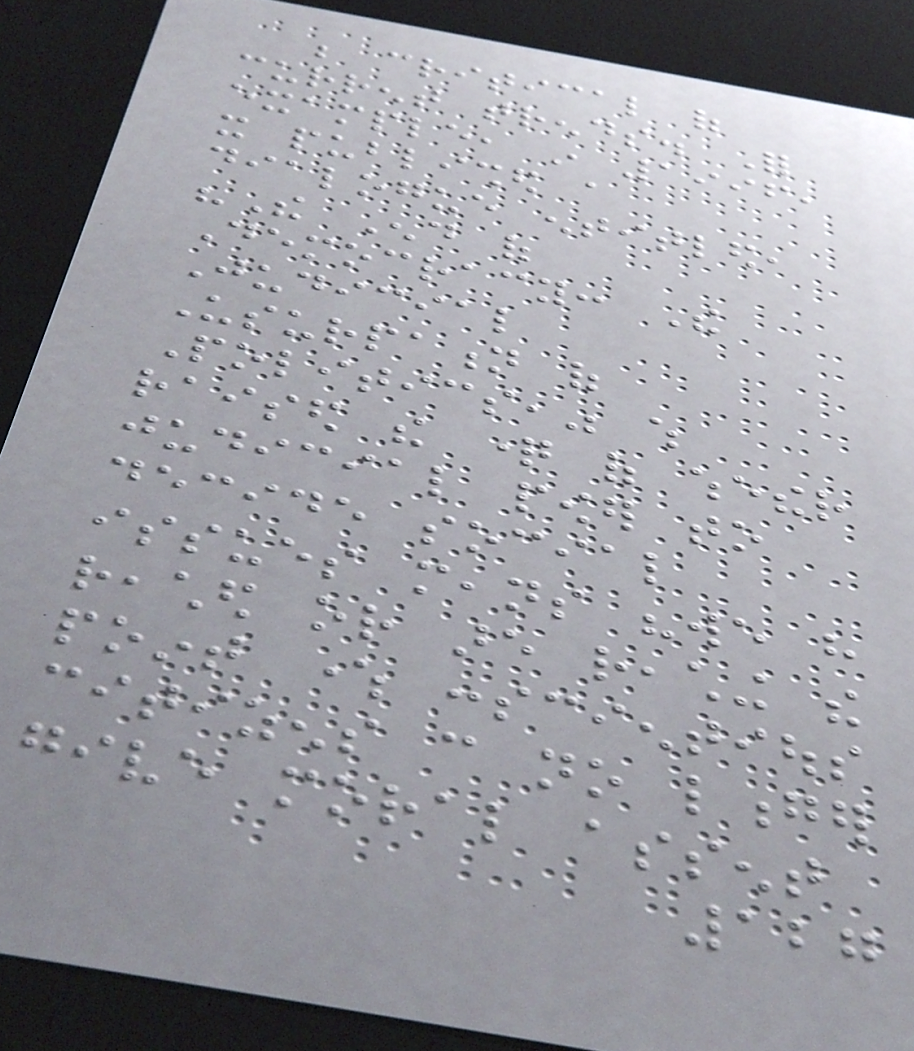be critical of
current trends. For
example, in 1996,
it published a
dialogue entitled,
"The End of
Democracy: The
Judicial
Usurpation of
Politics," which
raised the question of whether
judicial power to
decide social
issues means "we have
reached or are reaching the
point where conscientious
citizens can no longer
give moral assent
127
